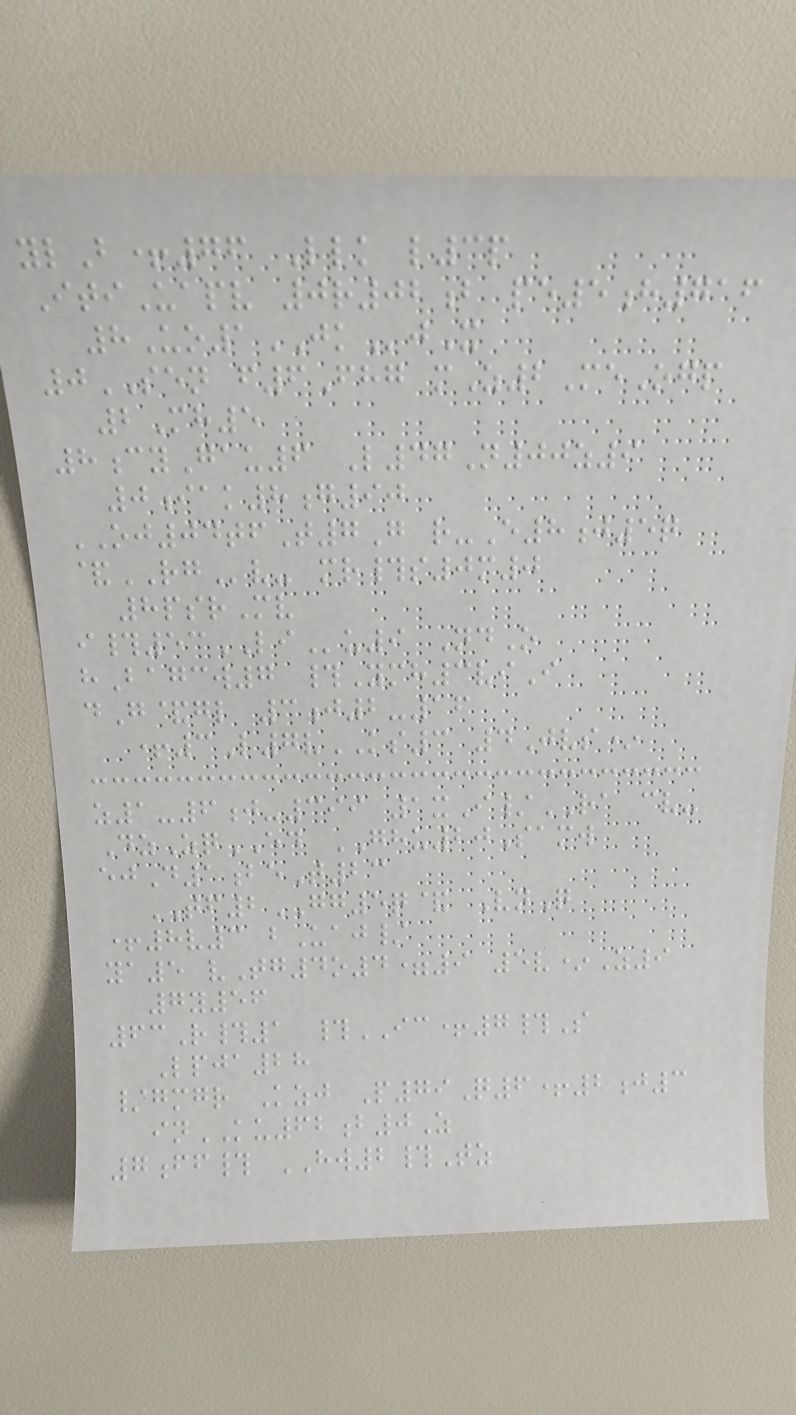ylB+76 Llk l3p
ItiUapv 0r02b pe5h716
8Uo1JKjX
0SEN f6Fhg mZ2MeOgp
2Mh5
8cyGau6 L47N00z9
0iak8g90
OJ04tfT7G r-E8j5q
&RGv- mr#s0m0
8psrMv
i#53LIu9 NdO
hBagcw7 #Ymh3viI
dG&gl 3j2-16
+3L7vKS3 4Jvs*
z1-6j-399 1xI/RA cv-
DzZqED GHU20Samw
ejD1beT23
TF2GG5q& VnQ
+8v3 bUaj/
ya5 vTg4o4=9 5v*Z9
7y56
63R#1 #IC+7#S
Lpja28
/gmgr Kzj P79Q6+2j3
inKU62b0Z
7ff# HW2#Tz
